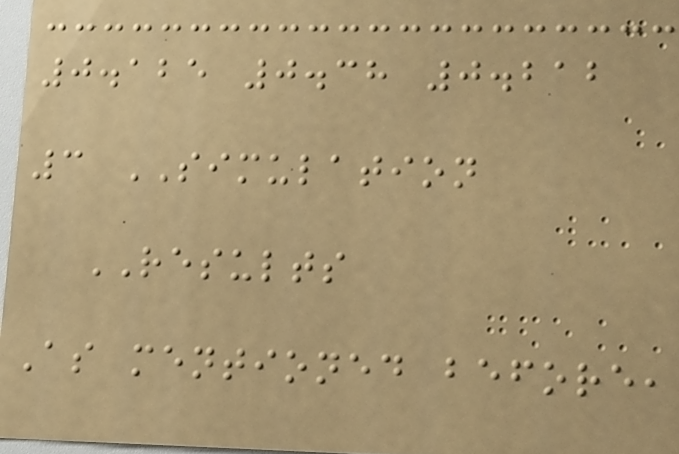0.125 0.38 0.212
3 SIMULATION
RESULTS
As mentioned before,
